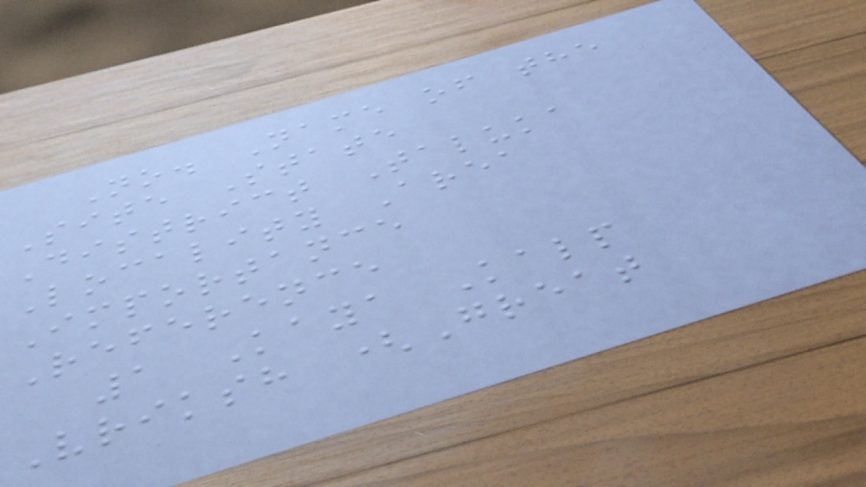No. Name of the
Site State
District Taluka
Locality Area
Importance
Reference
1 Kaya Kalp
Vriksh (Great
